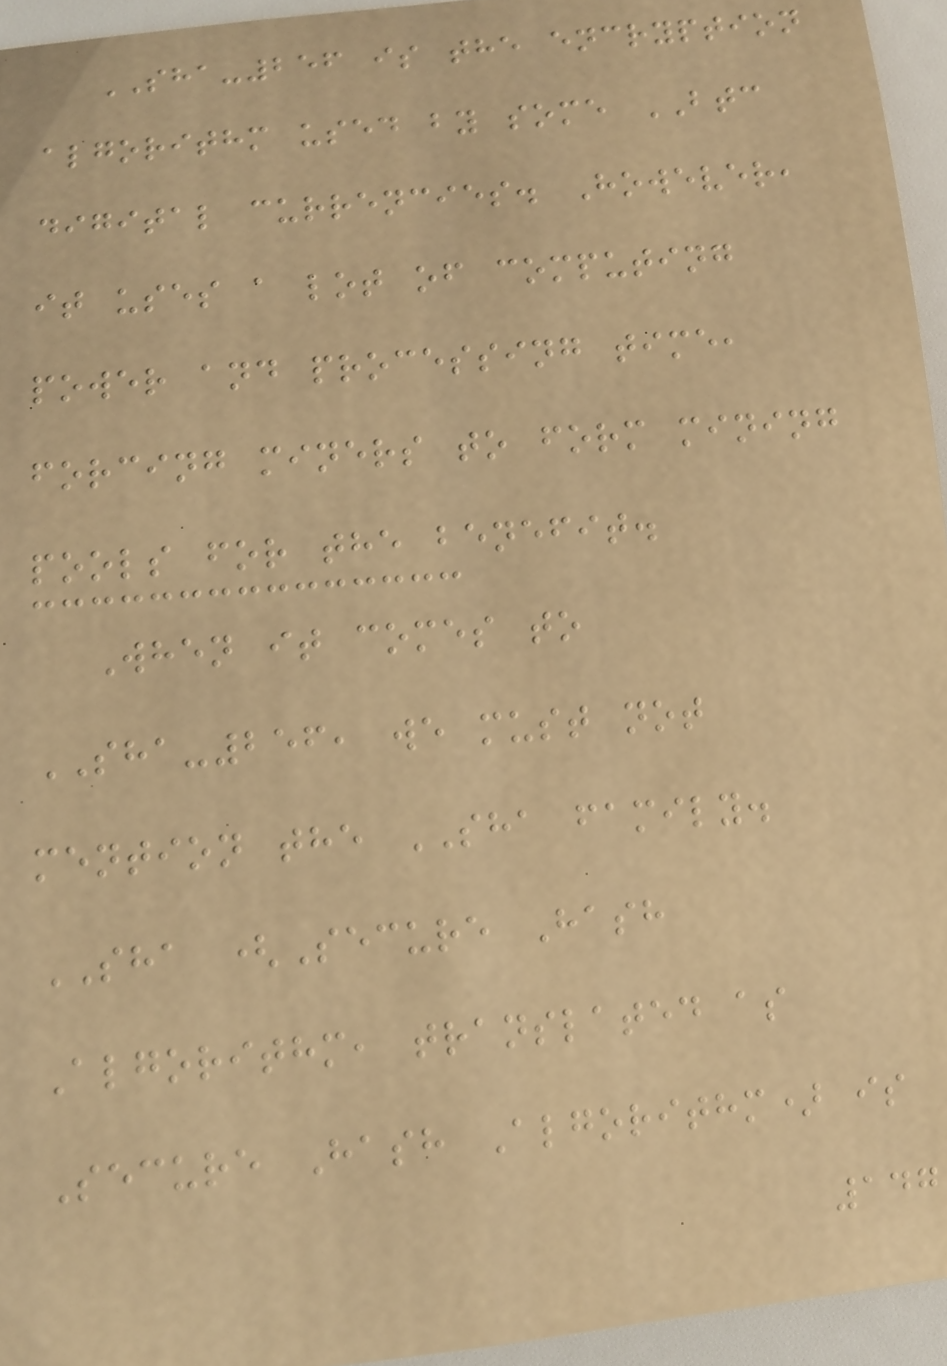SHA-256 is the encryption
algorithm used by some BTC
digital currencies. However,
it uses a lot of computing
power and processing time,
forcing miners to form mining
pools for the benefit.
When it comes to
SHA-256, we must not
mention the SHA family.
SHA (Secure Hash
Algorithm, translated as
Secure Hash Algorithm) is
147
